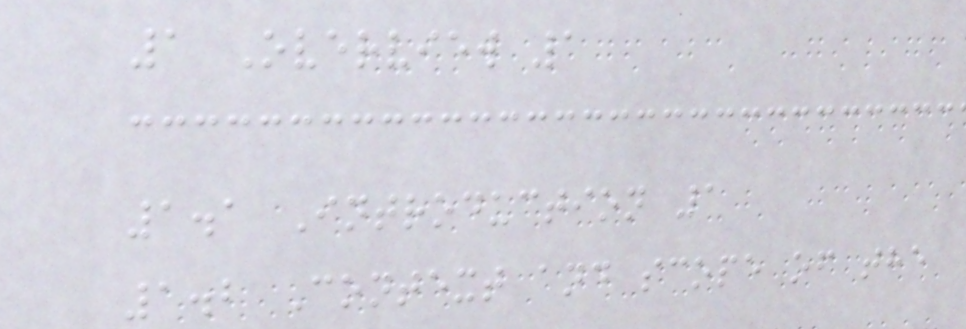1 Overview 1
1.1 Introduction 1
1.2 Context and scope of the
